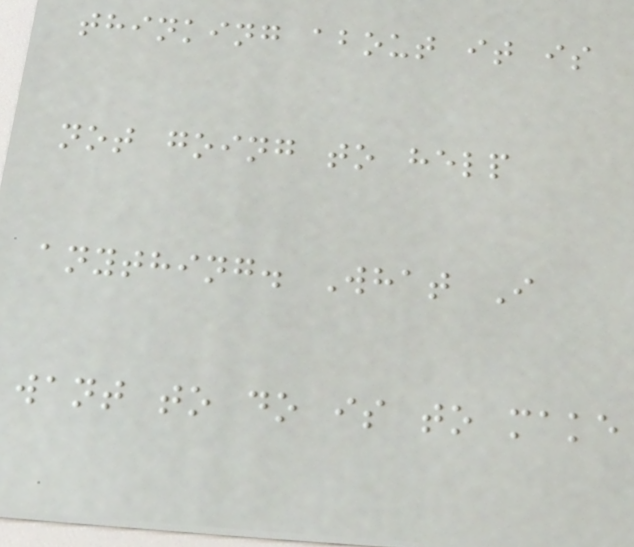thinking about it is
not going to help
anything. What I
want to do is to make
